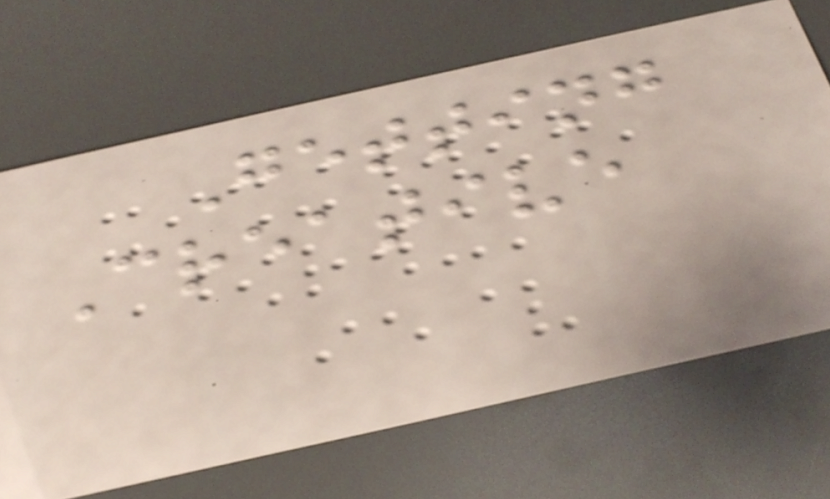Getting
Creative
